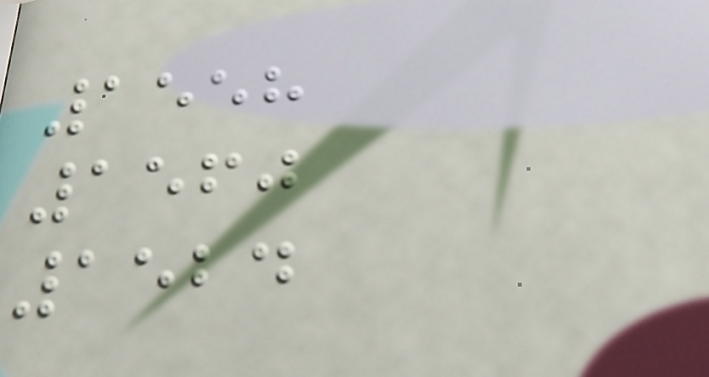1558
1560
1524
